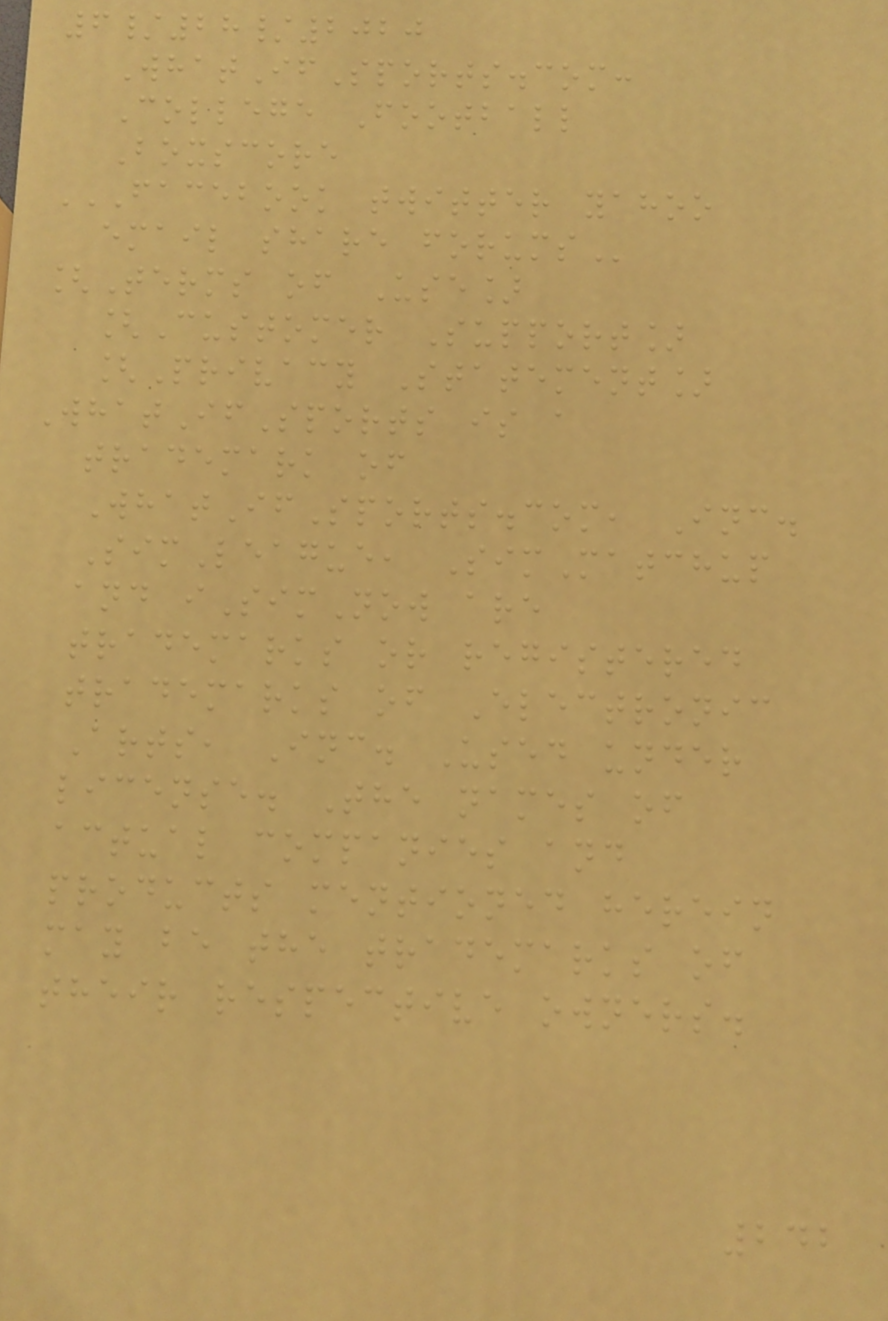6/28/2020
WhatIfSports.com:
College Football
Boxscore
FACEBOOK TWITTER YAHOO
EMAIL SHARE FORUMS
[Terms of Use]
[Customer Support]
[Privacy Statement]
WhatIfSports is a
trademark of
WhatIfSports.com, Inc.
SimLeague, SimMatchup
and iSimNow are
trademarks or registered
trademarks of Electronic
Arts, Inc. Used under
license. The names of
actual companies and
products mentioned herein
may be the trademarks of
their respective owners.
242
